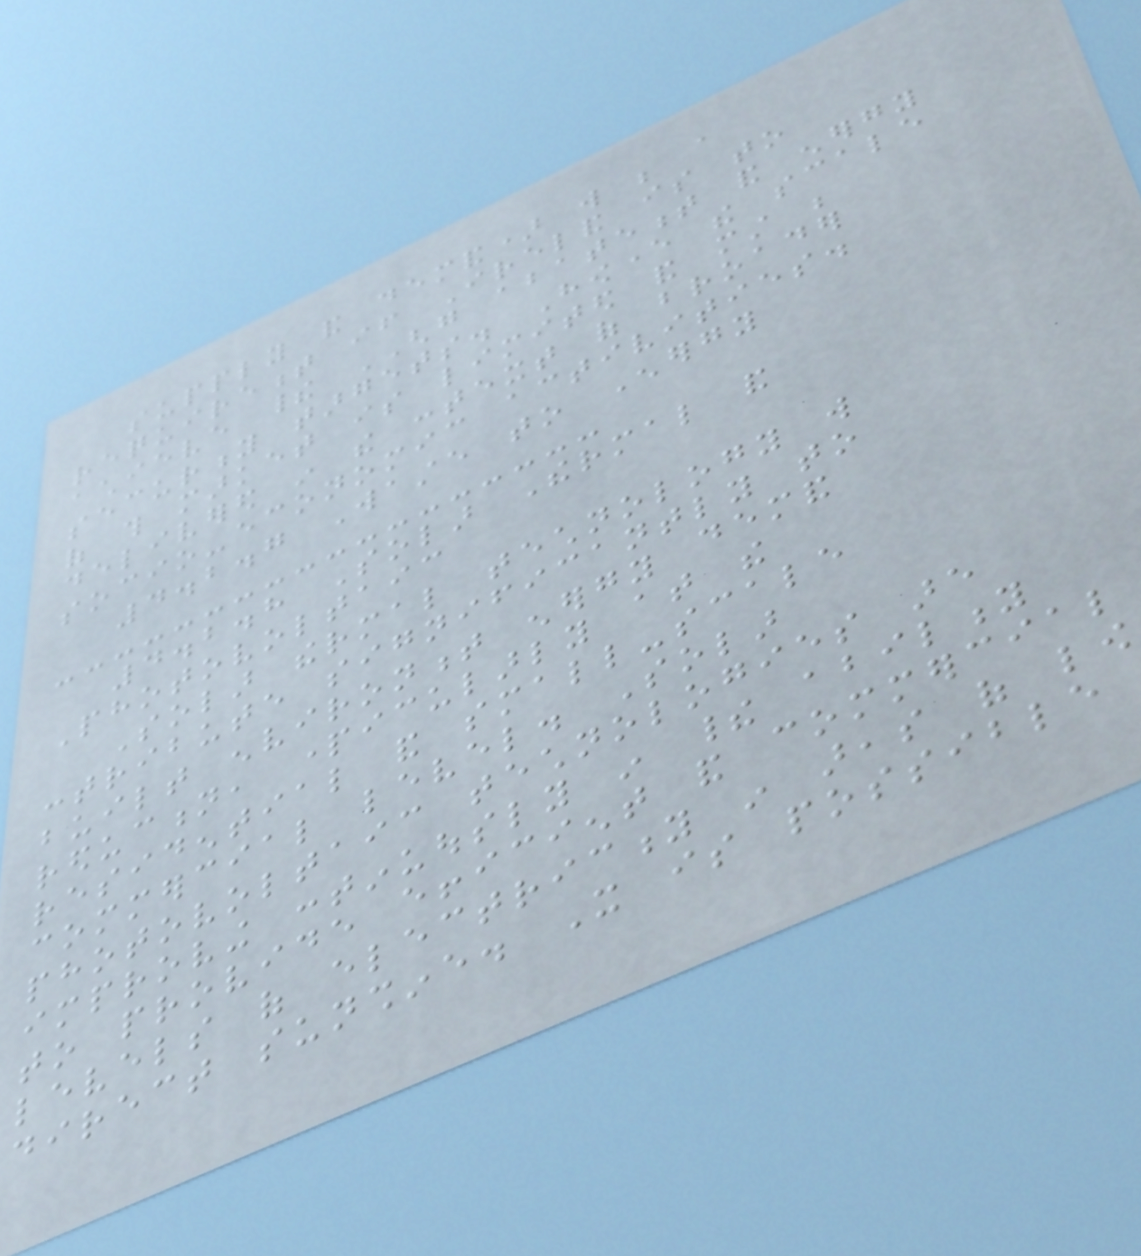supply and demand) will be a
requirement if Ireland is to
achieve their GHG abatement and energy
security targets. However the scale
of this market is limited and must be
delivered in the context of broader
socio-economic activities.
4.2.7 Waste to Energy
4.2.8 Solar Thermal and
Photovoltaic
Solar thermal technology will
contribute significantly to
built environment energy demand
reduction, particularly at the
residential and small-scale
commercial level. Solar
photovoltaic technologies are
improving continuously in their ability
to provide efficient and commercial
levels of electricity in areas of low
direct sunshine. It is possible
